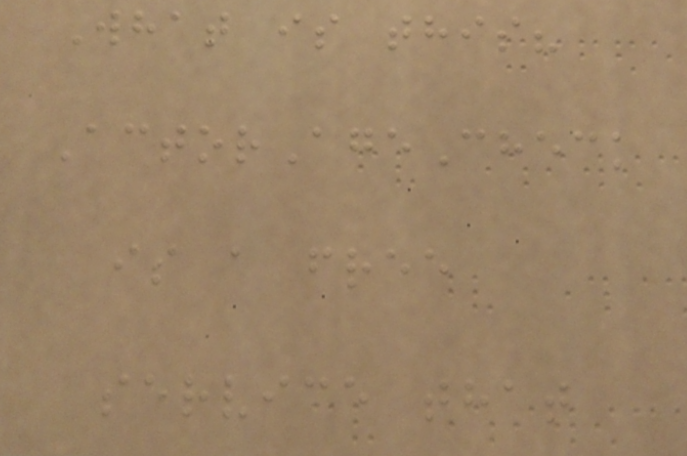What is this?
ActorAgeCheck
is a free
service that
